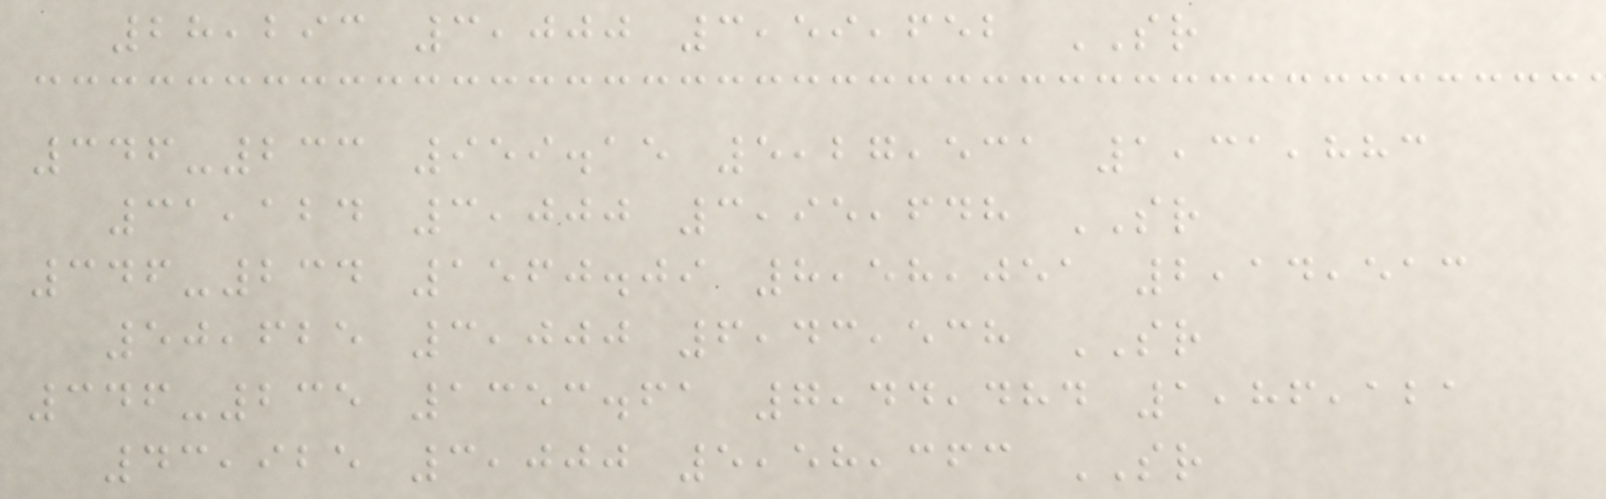28,293 3,000 3,59,652 SR
346-233 959.15 5,27,531 1,31,883
31,124 3,000 3,95,648 SR
346-234 1560.09 8,58,051 2,14,513
50,625 3,000 6,43,538 SR
346-235 1353.61 7,44,484 1,86,121
43,925 3,000 5,58,363 SR
